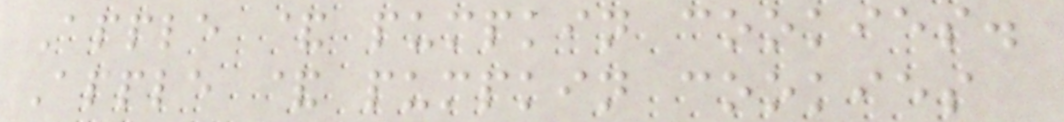Apple & pumpkin cookies.
Apple & pumpkin cookies
